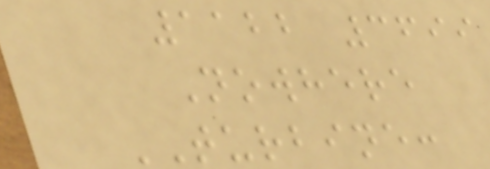1122 3699
Nowhere
TURBINE:
